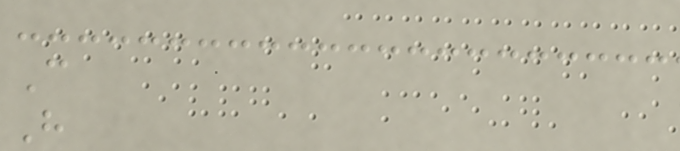C
H
